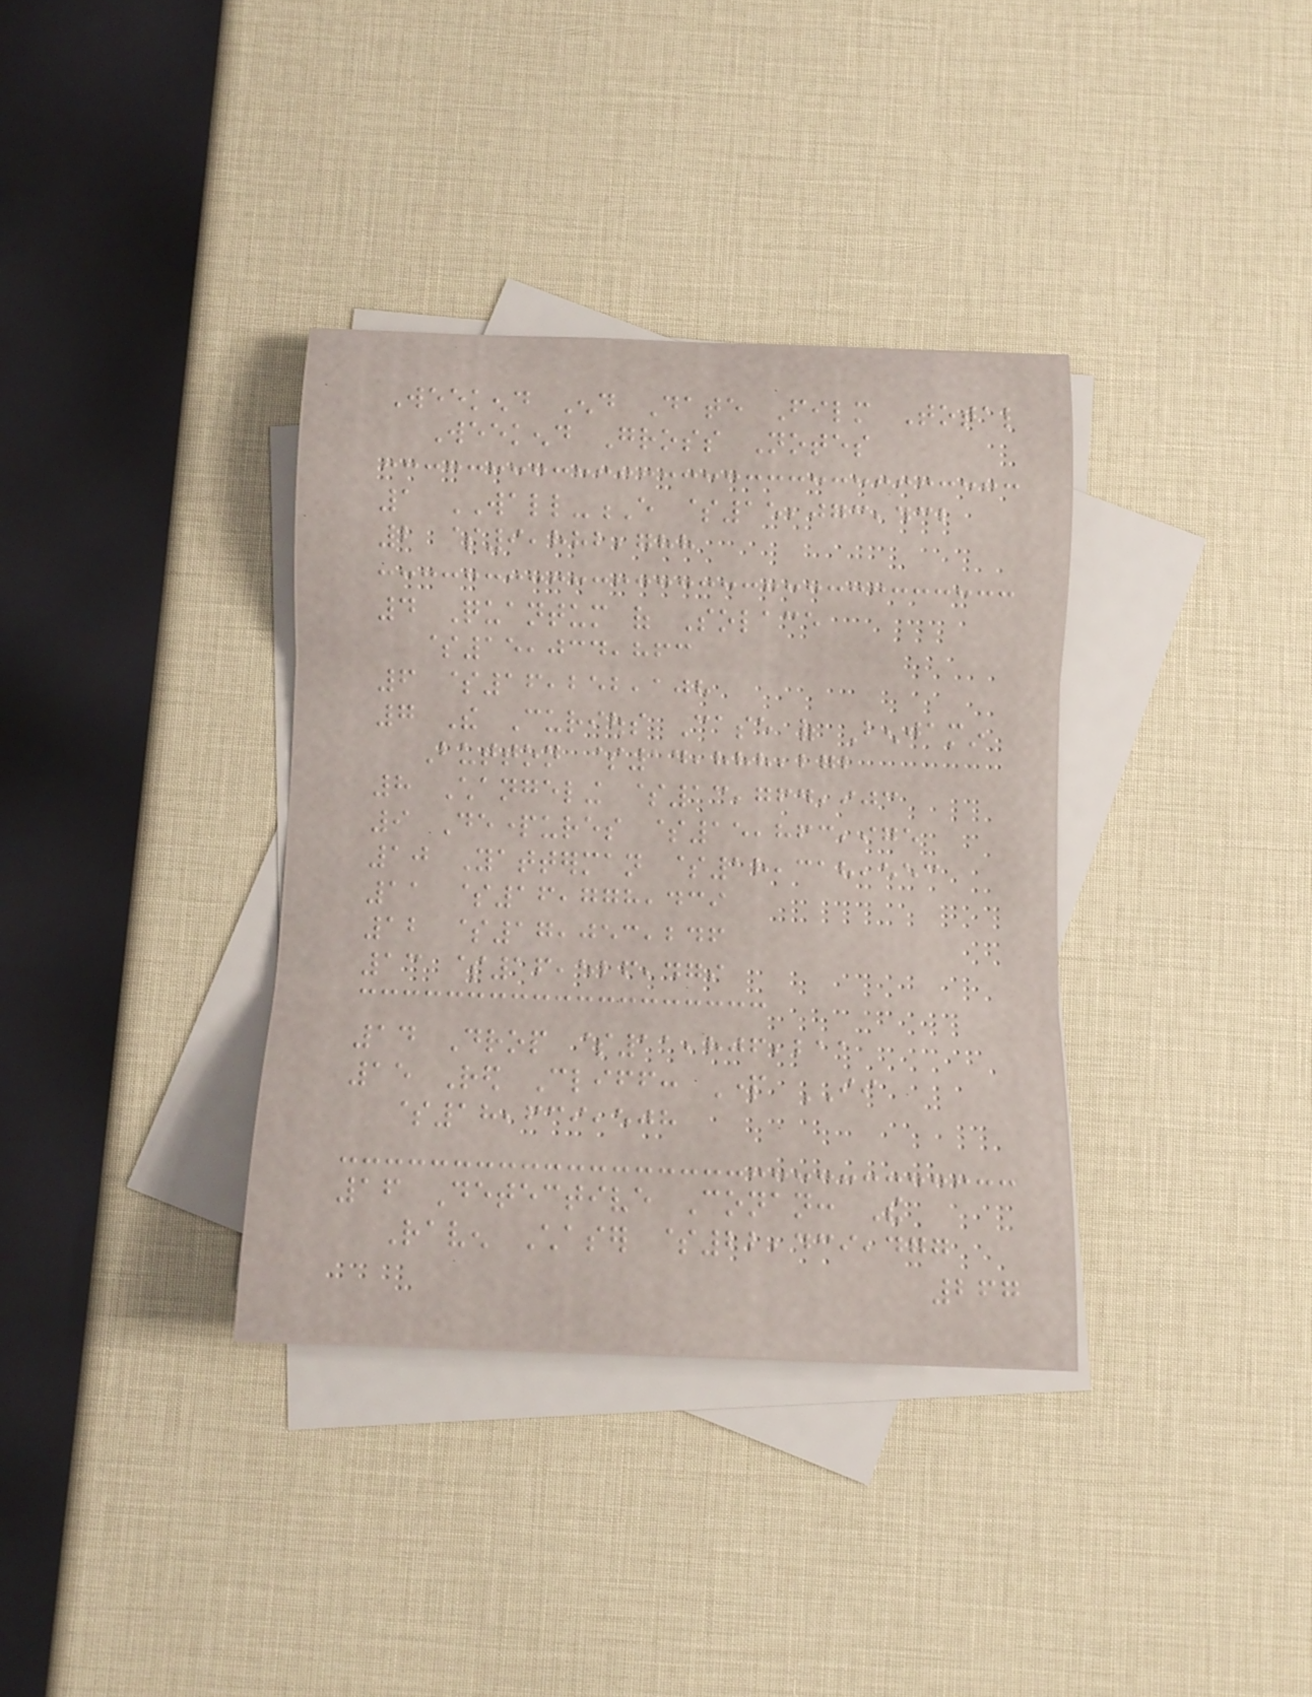Weekend End Date Film Total
Weekend Gross Notes
1 WALL-E $15,073,432
2 $9,882,788
4 Quantum of Solace
$15,034,863
6 $16,252,108
7 The Curious Case of Benjamin
Button $14,888,272
8 Changeling $13,764,903
9 Departures $15,863,975
10 Yatterman $18,318,553
11 $16,778,439
12 $17,053,246
13 $16,526,479
14 Drop $11,806,211
15 Red Cliff: Part II
$18,639,508
16 Detective Conan: The
Raven Chaser $22,439,477
267
